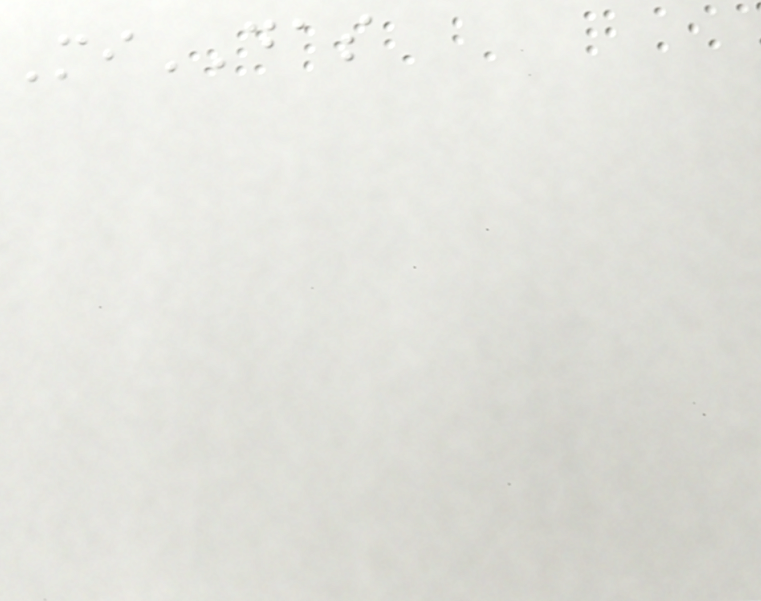MiDAS
